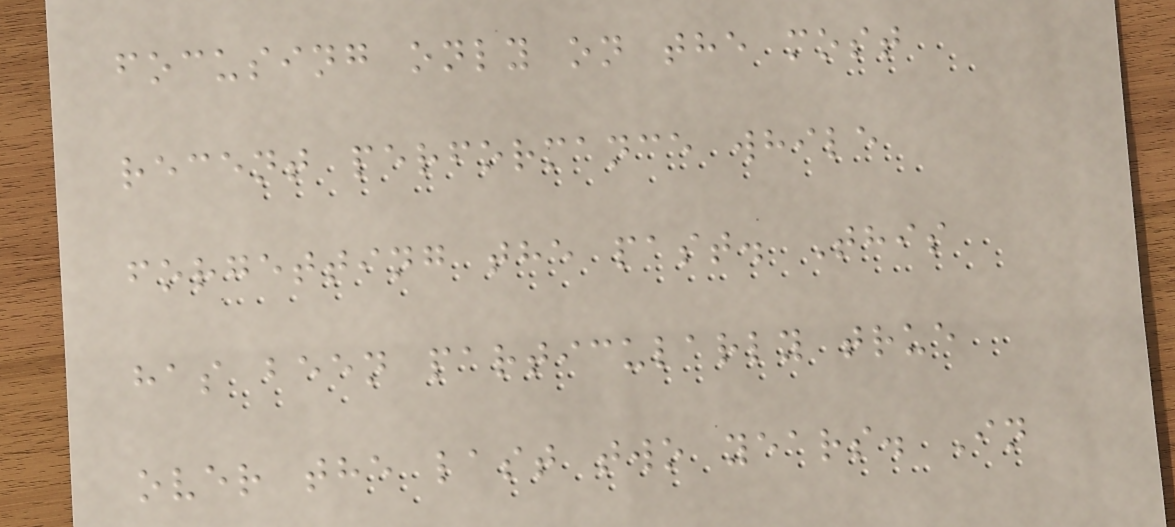focusing only on the most
recent performance while
forgetting the past. This
has been particularly true
over the last two years. In
